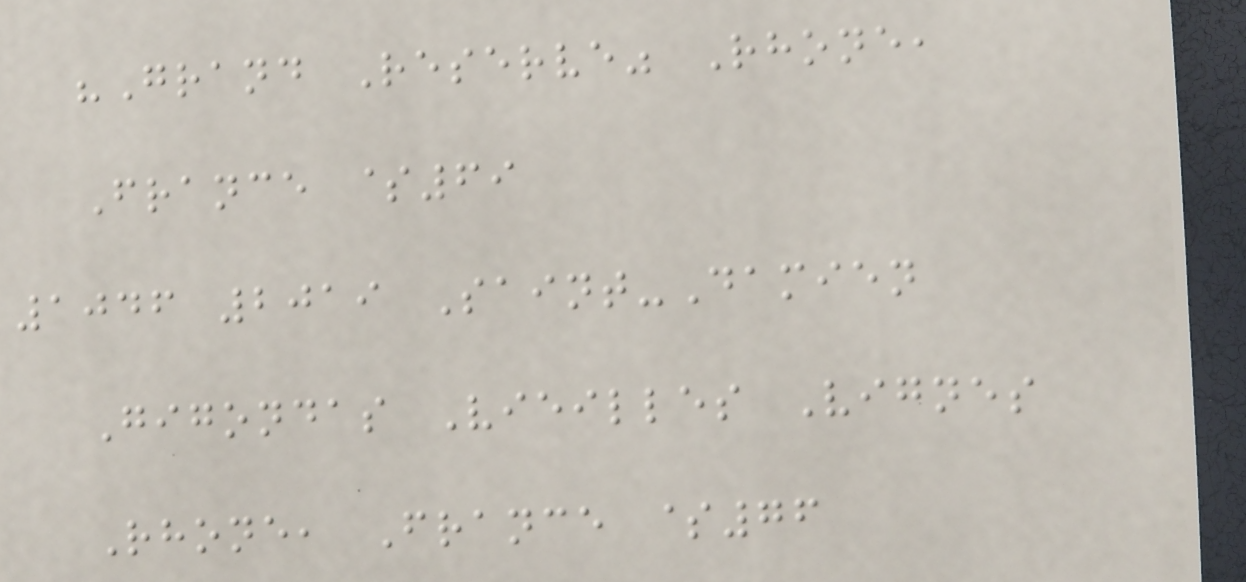"Grand Reserve" Rhone,
France $69
1046 2019 Saint-Damien
Gigondas Vieilles Vignes
Rhone, France $76
